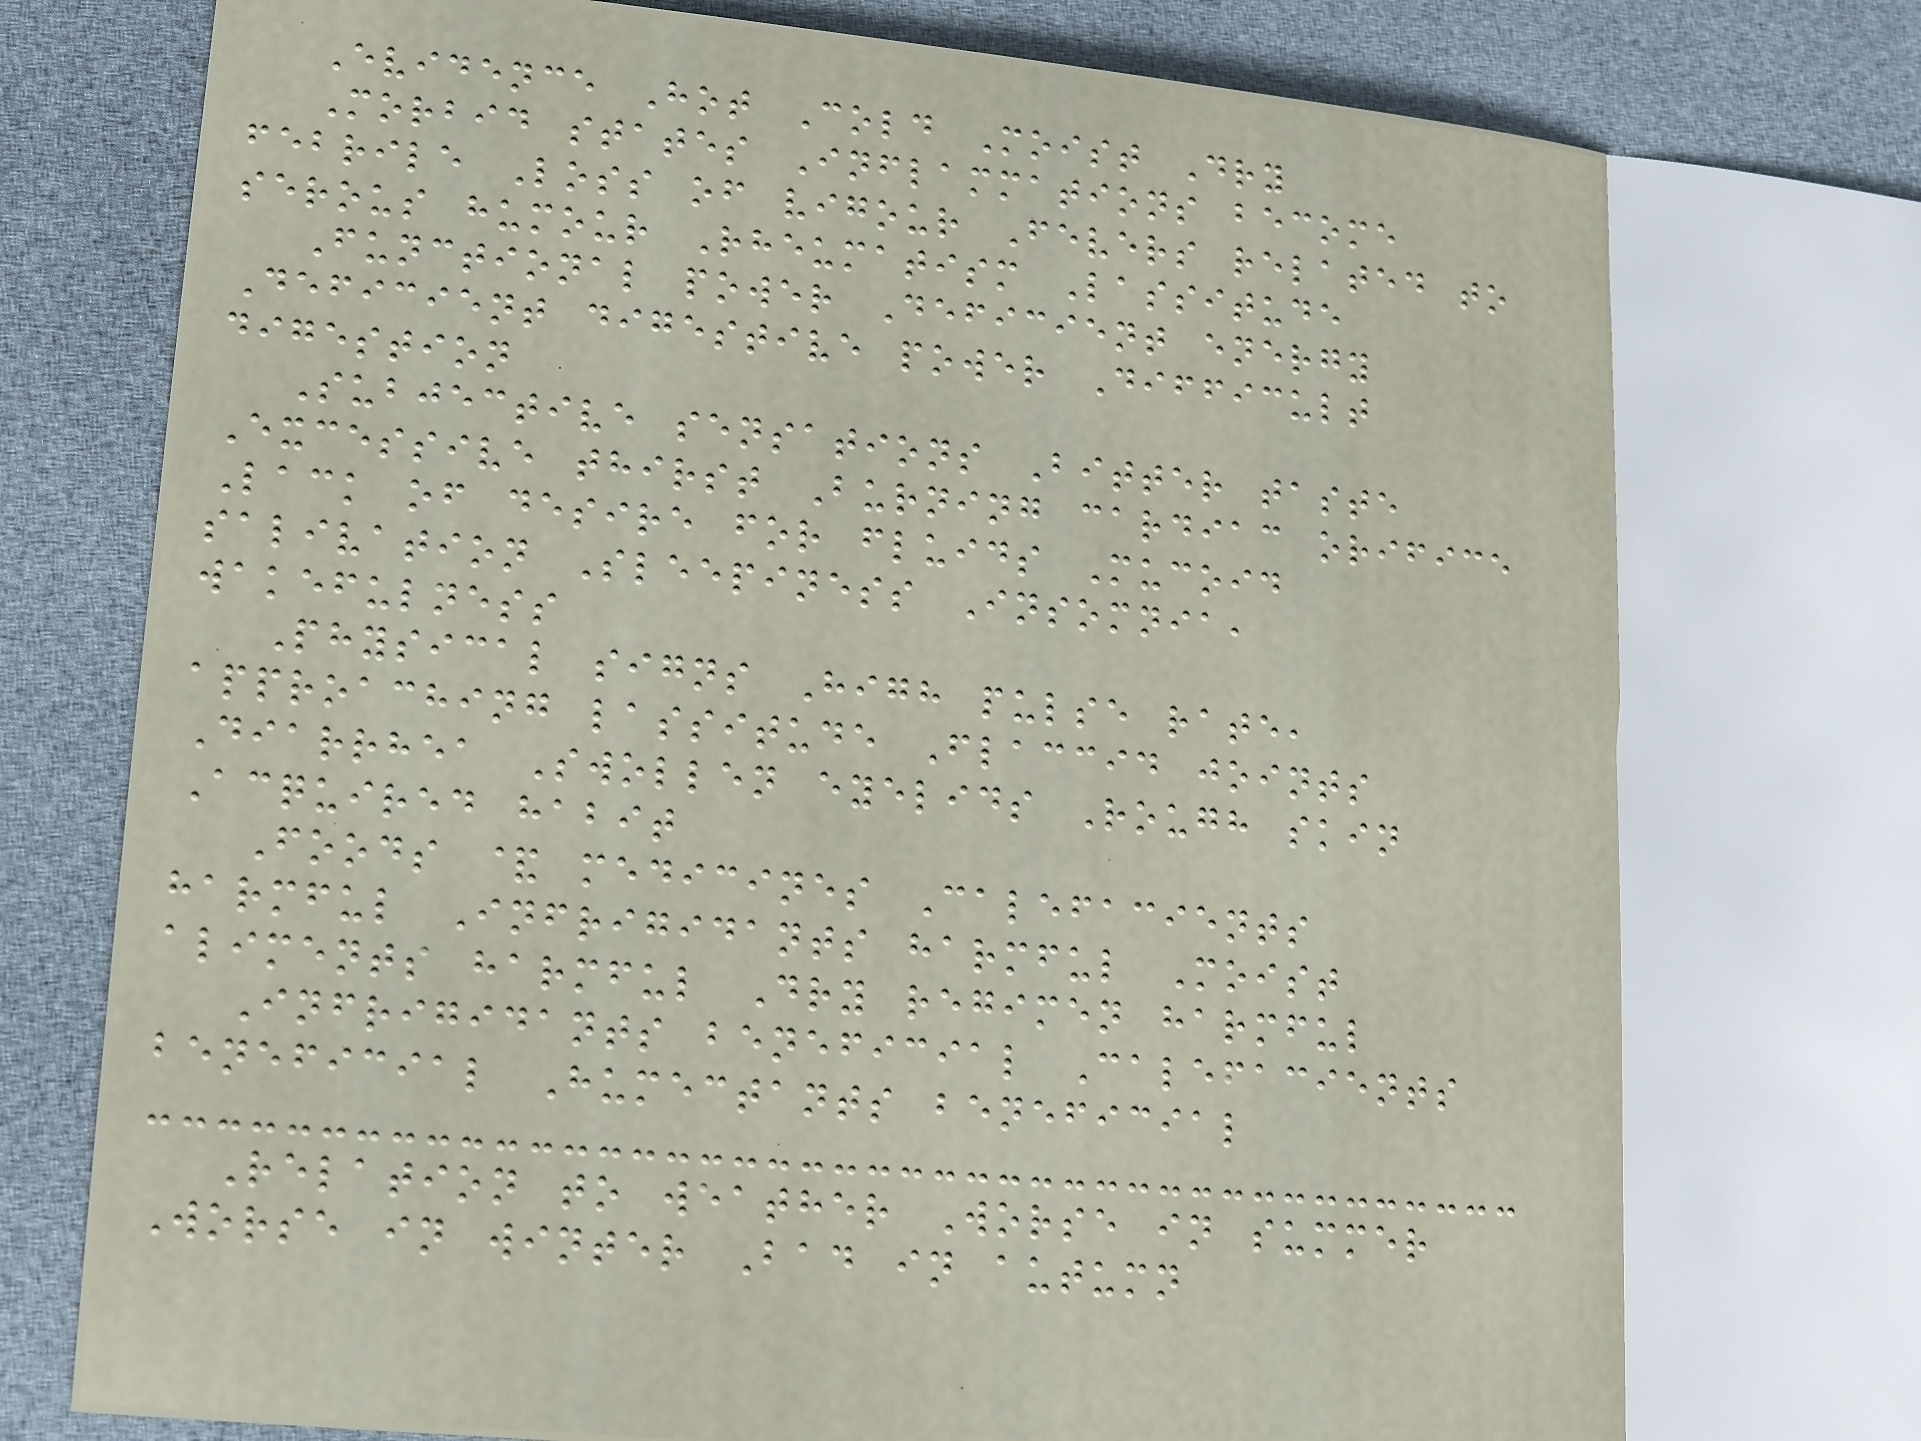Evidence Hot Cold Moist Dry
Morbid states Inflammations become
febrile Loss of vigour Fevers related to
serous humour Rheumatism Lassitude
Functional power Deficient energy
Deficient digestive power Difficult
digestion
Subjective sensations Bitter taste
Excessive thirst Burning cardiac orifice
Lack of desire for fluids Mucoid
salivation Sleepiness Insomnia,
wakefulness
Physical signs High pulse rate,
approaching lassitude Flaccid joints
Diarrhea Swollen eyelids Rough skin
Acquired habit
Foods & medicines Calefacients
harmful Infrigidants harmful Moist
aliments harmful Dry regimen harmful
Infrigidants beneficial Calefacients
beneficial Humectants beneficial
Relation to weather Worse in summer
Worse in winter Bad in autumn
